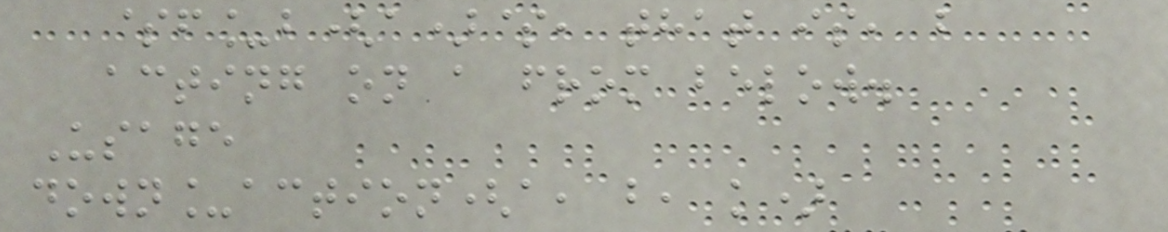$f_b(a)$, that is, b
acting on a from below.
Usage
down_action(a, b, k)
